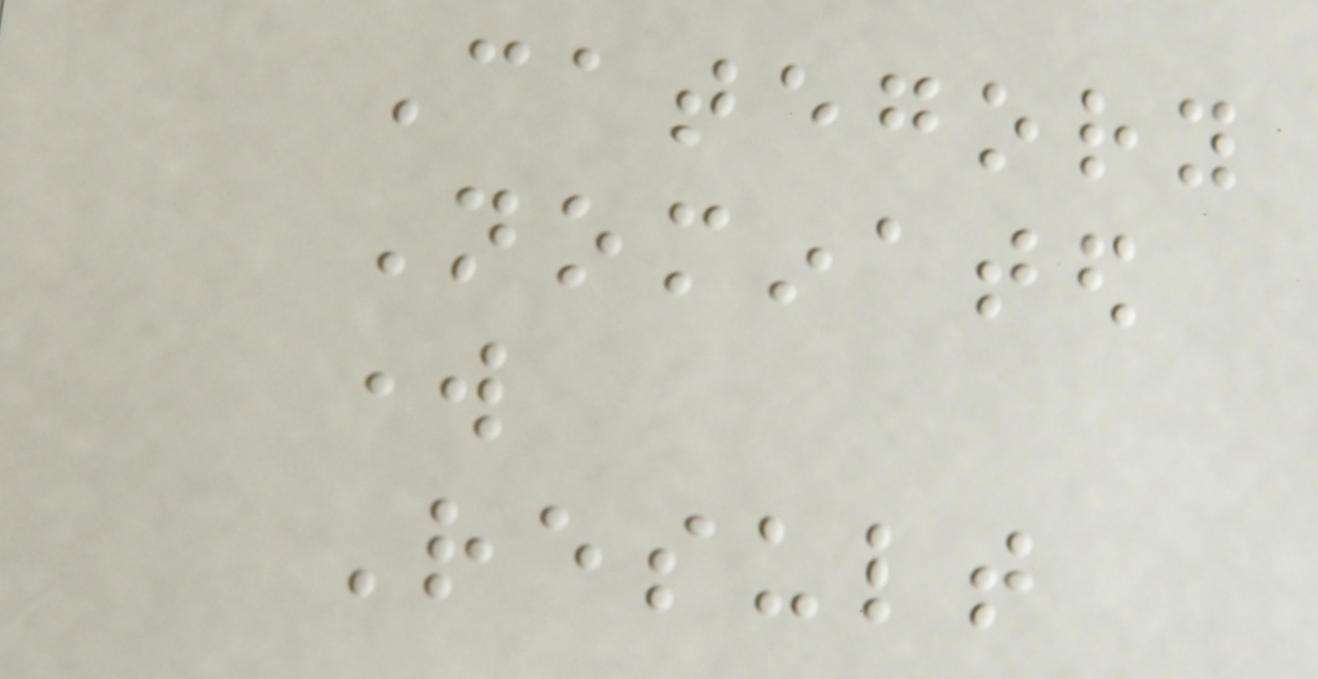Category
Nominated
work
Result
